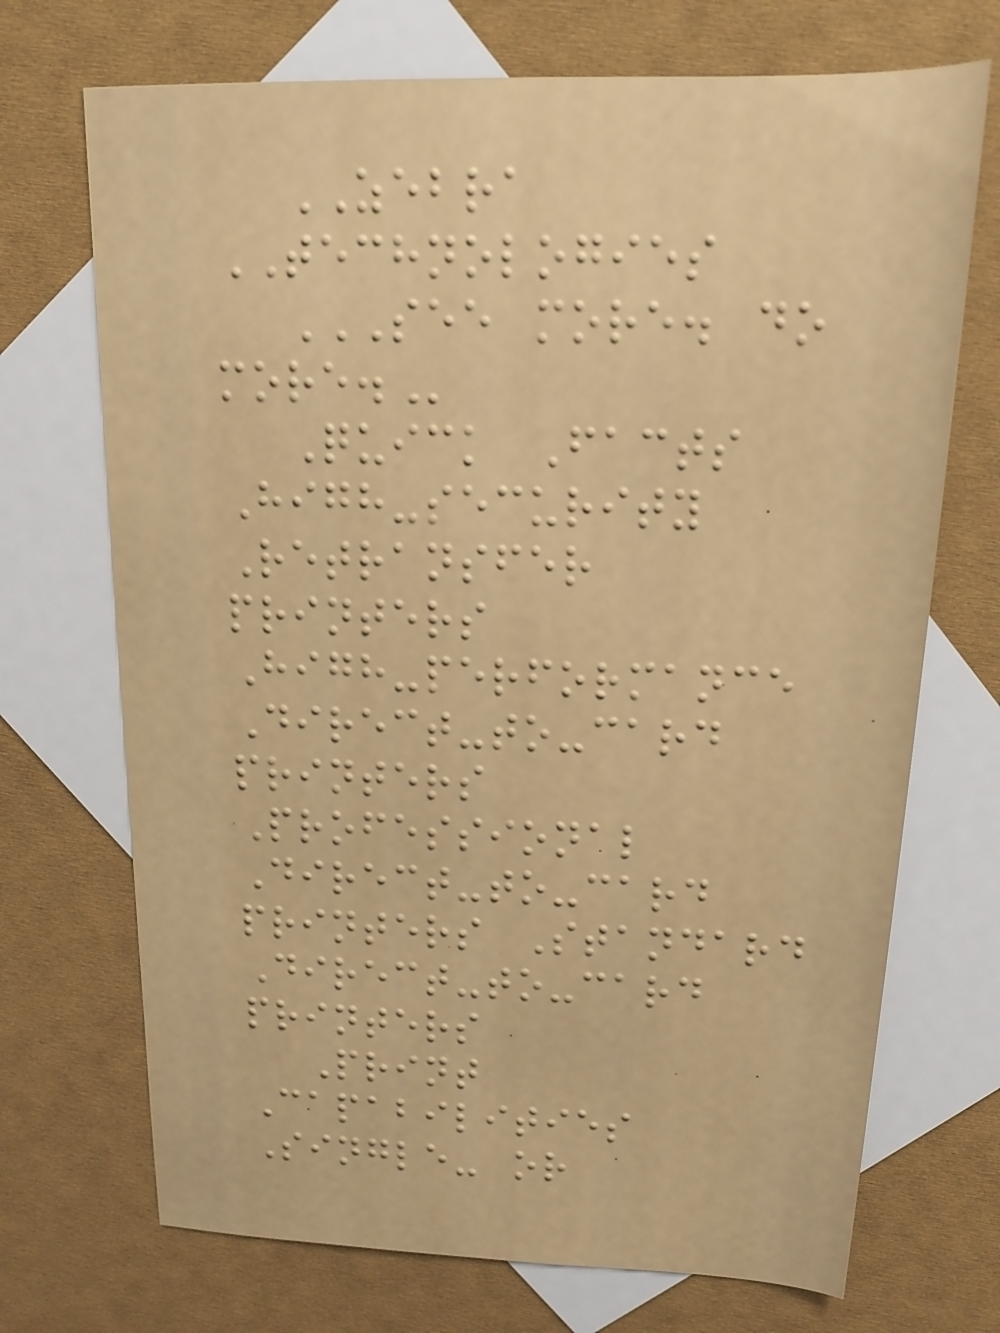ZEBRA
TECHNOLOGIES
SEE MORE. DO
MORE.
Quick Facts
High-security
Retransfer
printers
High-performance
Direct-to-card
printers
Professional
Direct-to-card
printers Standard
Direct-to-card
printers
Print
Capabilities
Single- or
